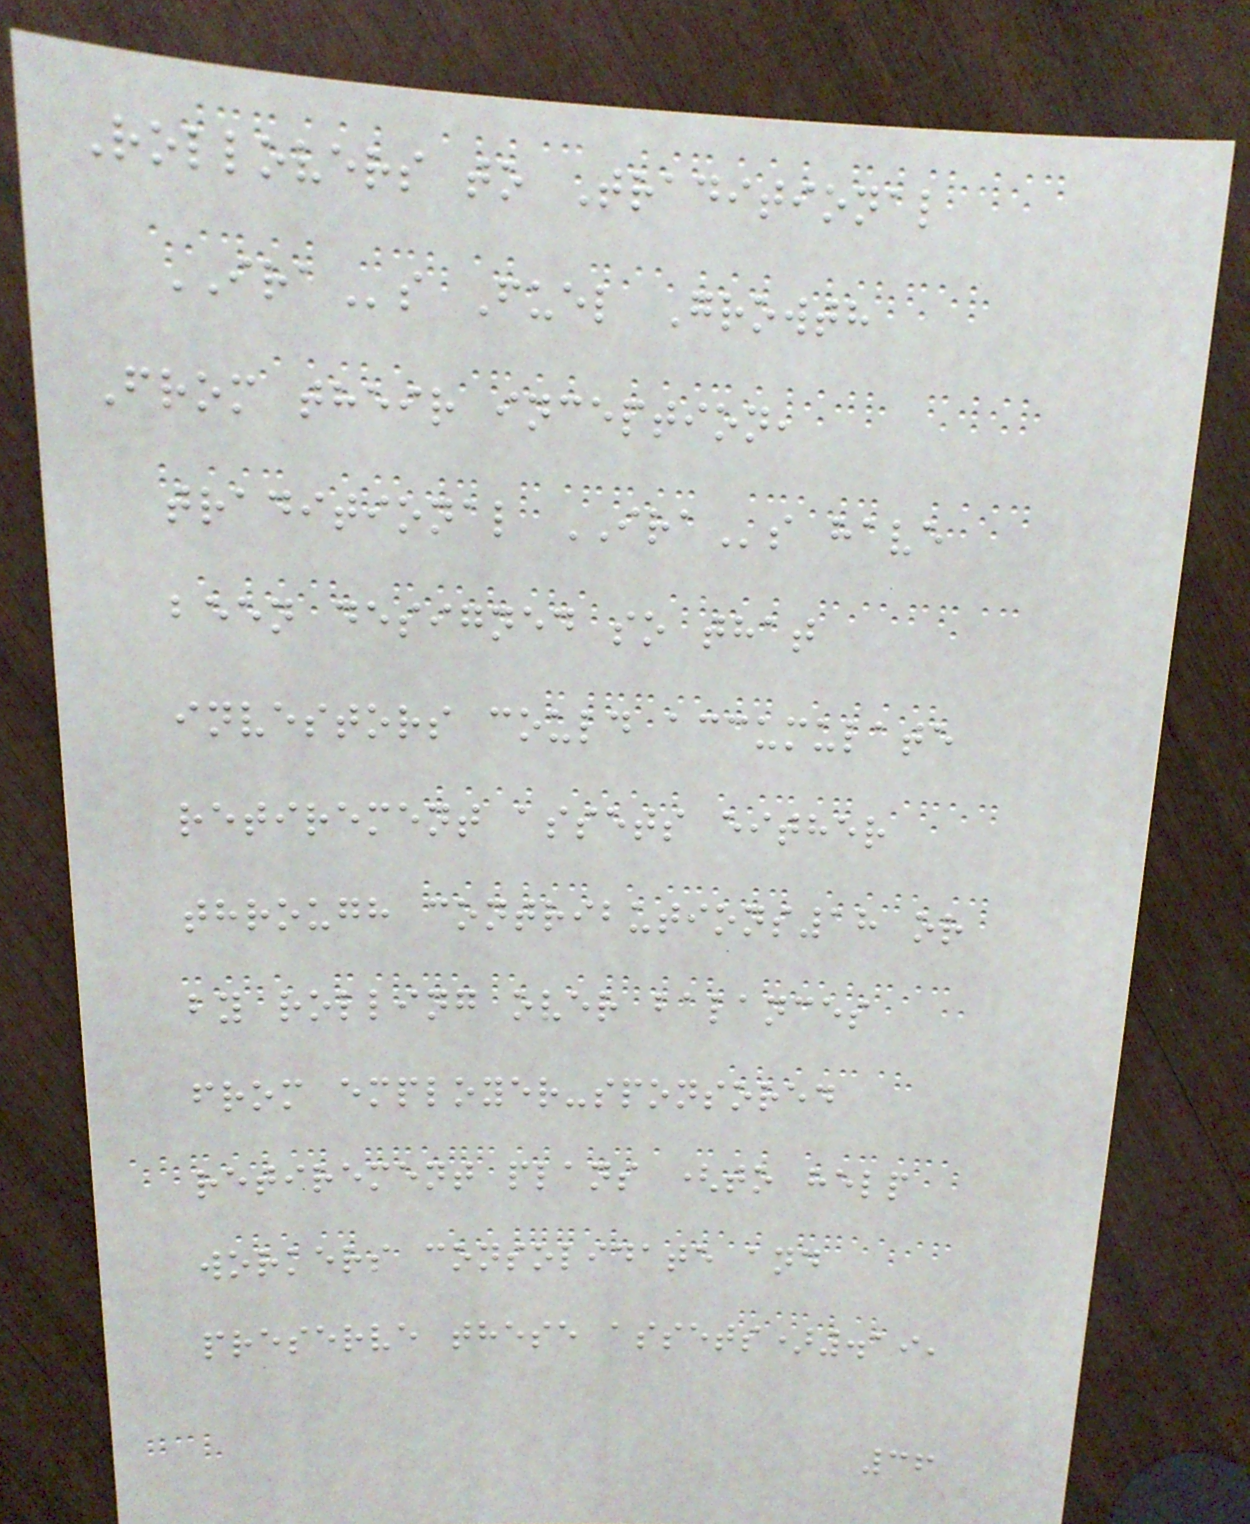Rollovers to Traditional
IRAs Fuel Growth
From their inception,
traditional IRAs have
been designed so that
investors could accumulate
retirement assets either
through contributions18 or
by rolling over balances
from employer-sponsored
retirement plans (to help
workers consolidate and
preserve these assets).19,
36
